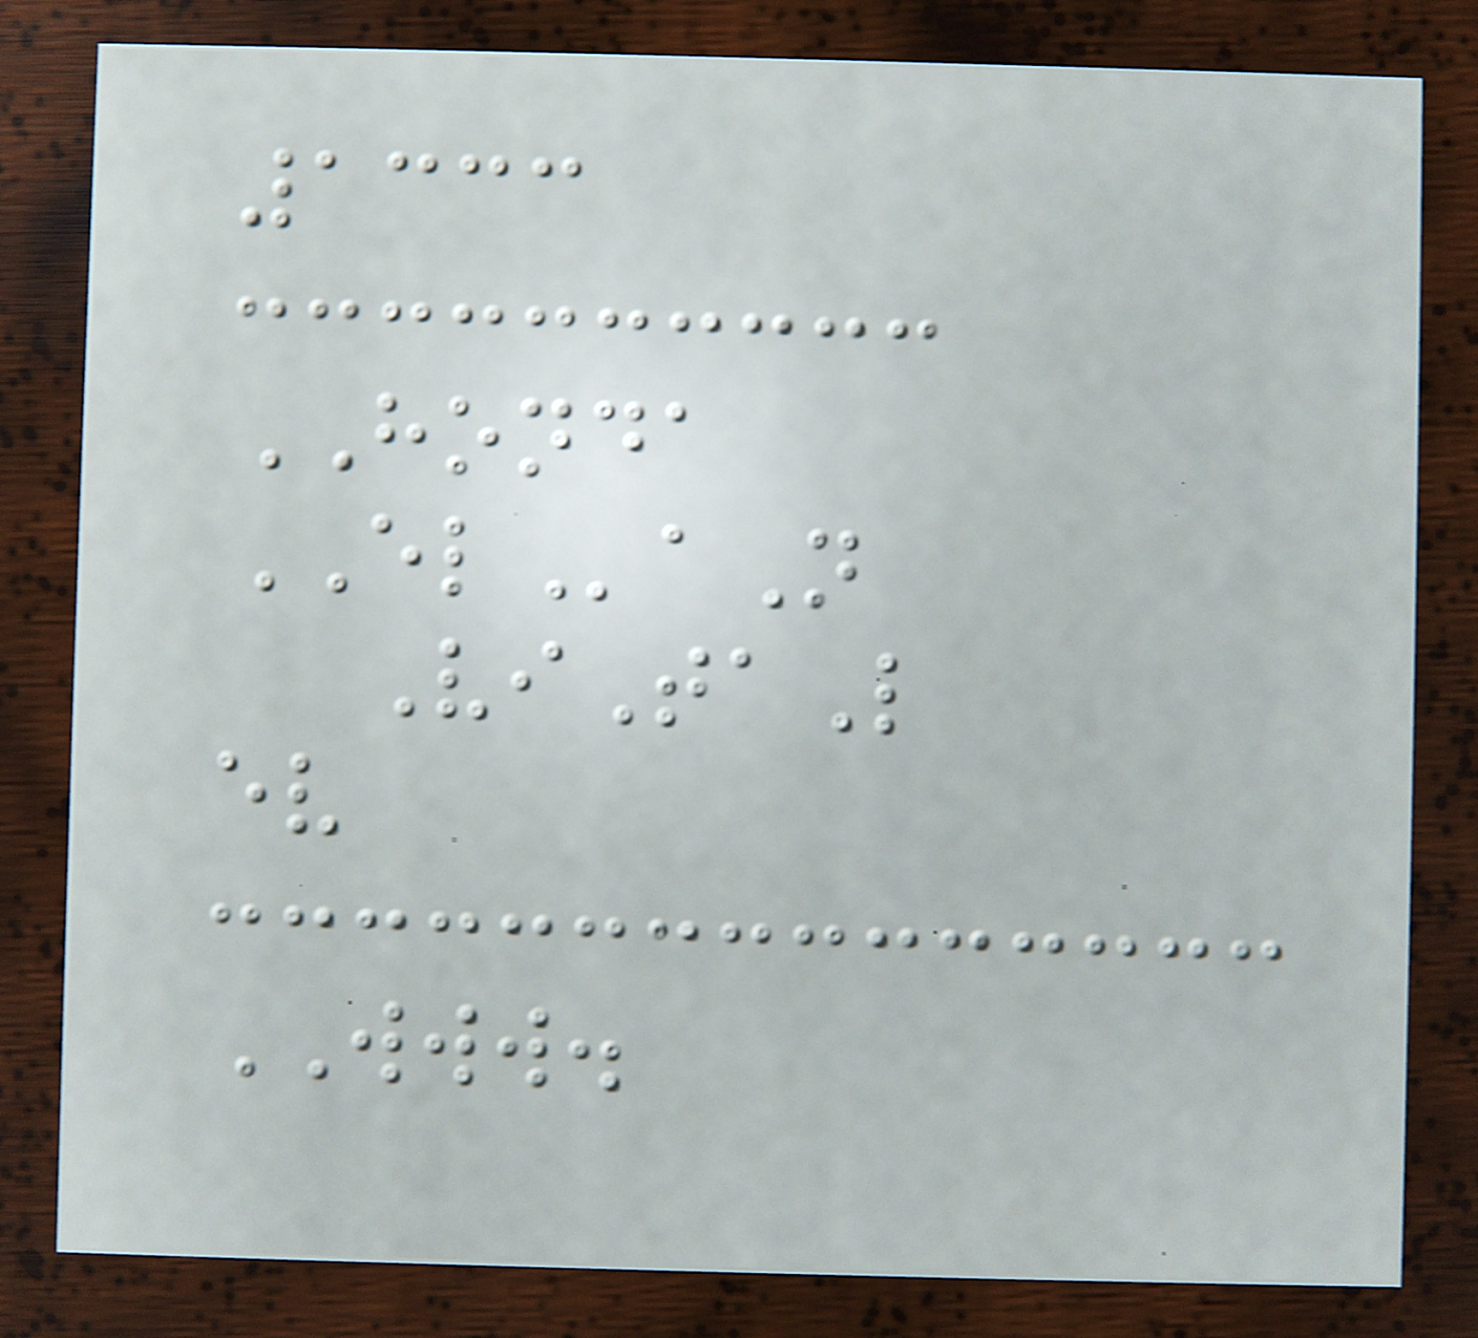1333
HONDA
ELaN
ViTaL
ev
WWW.
